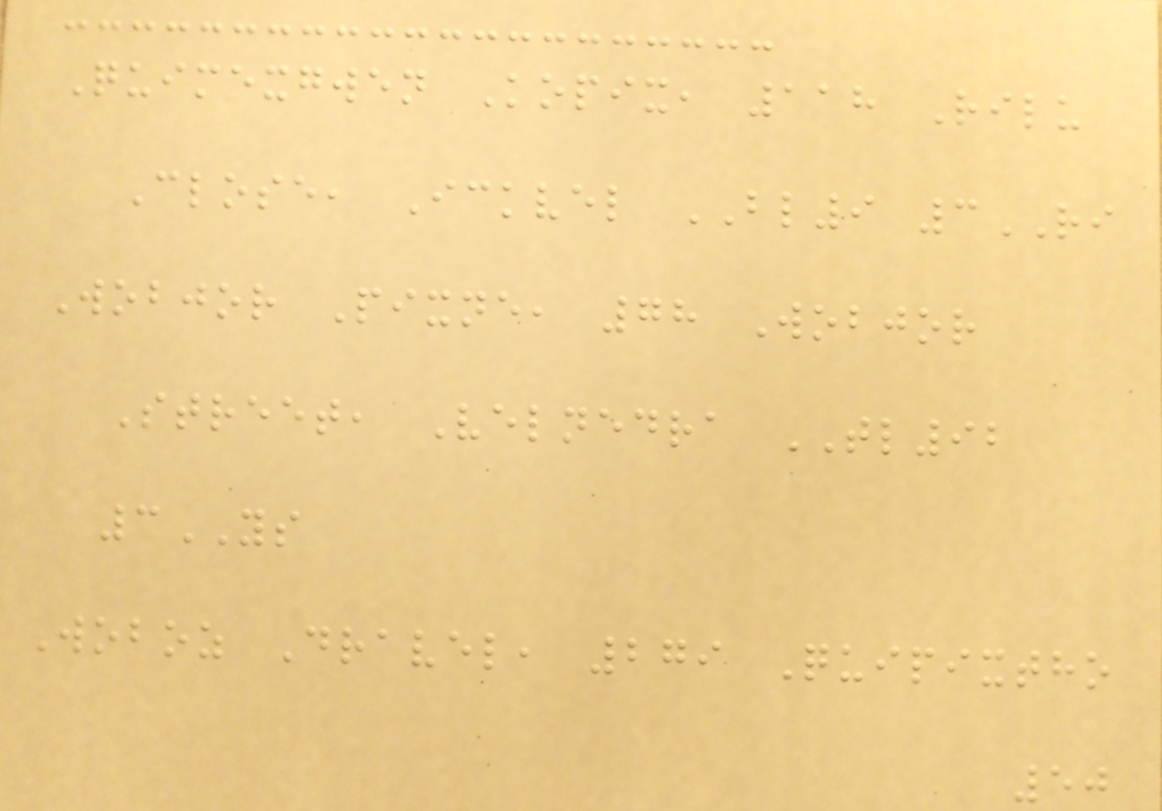Quimexgwen Kopix, 118 Rilu
Close, Ickvel BL9 3RI
Wobjor Pixne, 78 Wobjor
Street, Velnedra TL92
3YS
Woboz Dravel, 279 Quipixtho
50
